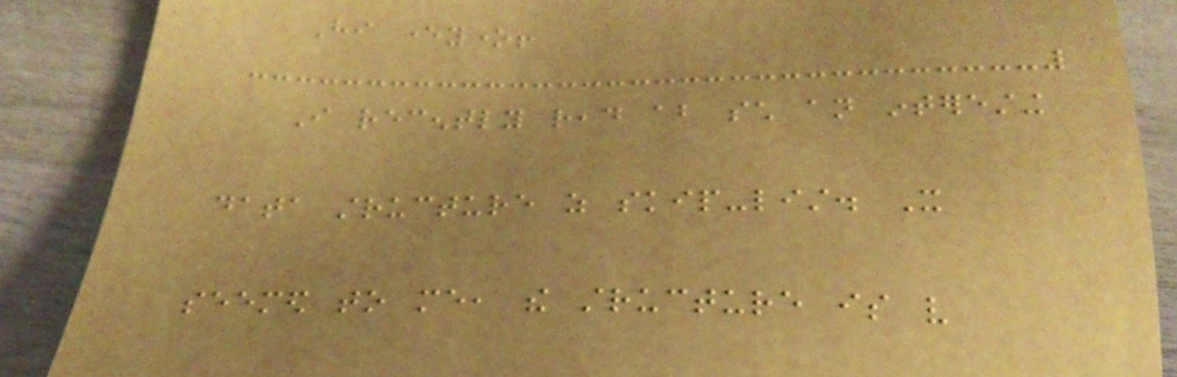Hi everyone!
I recently read about such an interesting
data structure as skip-list. It
seemed to me, the structure is very
